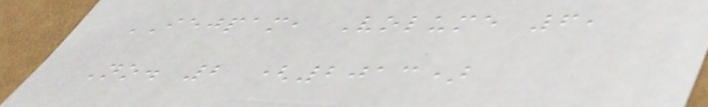IEJPAM, Volume 6,
No. 2 (2013)
